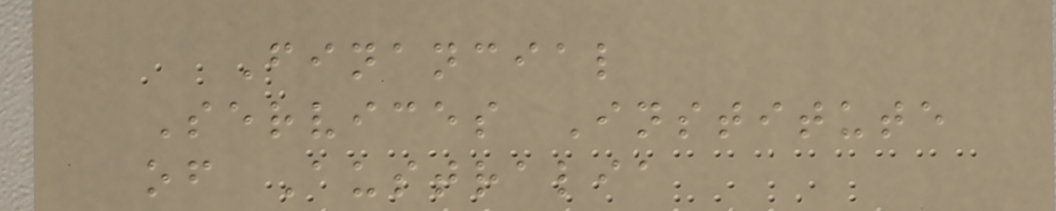Financial
Services Institute
of Australia
